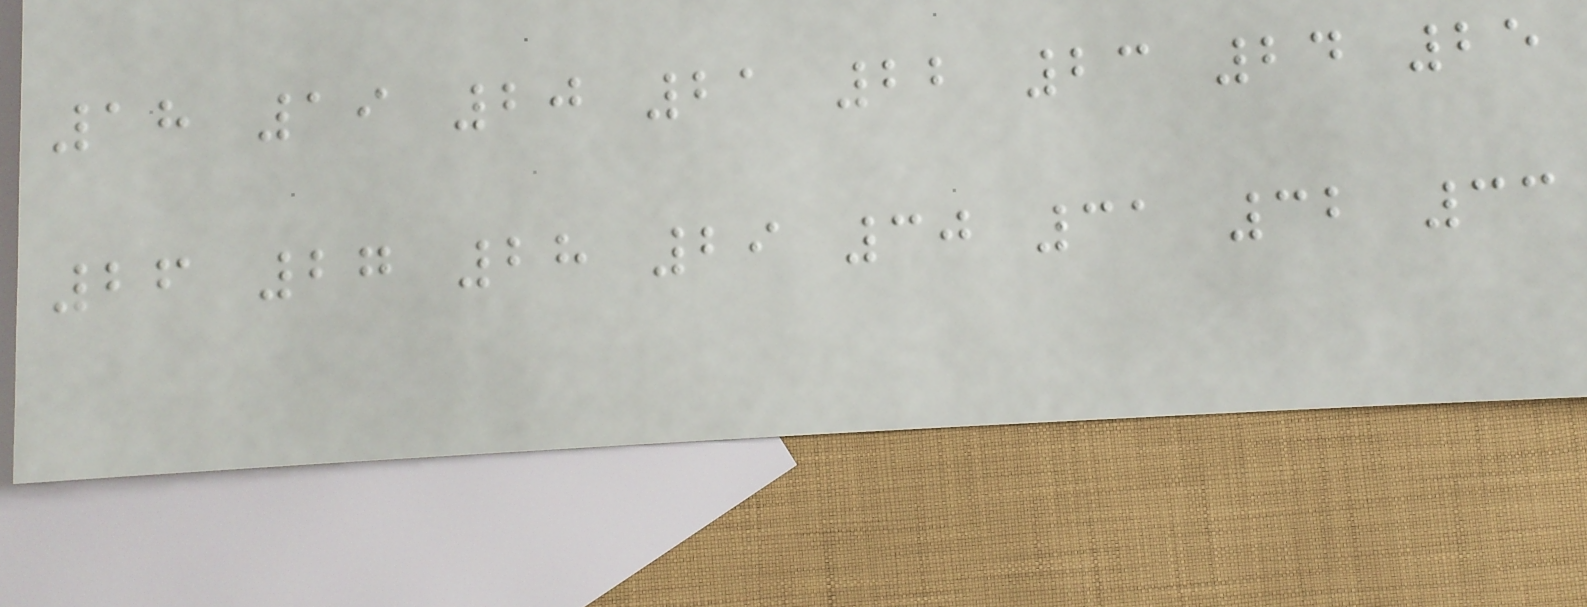18 19 20 21 22 23 24 25
26 27 28 29 30 31 32 33
